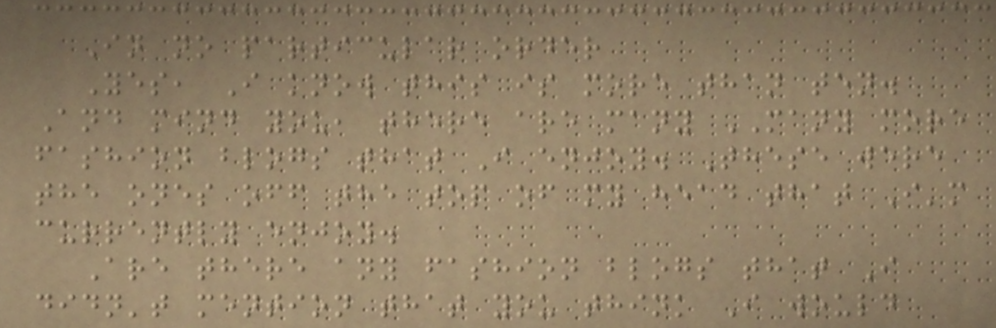In no particular order
Yes, I know this is more than ten.
And mind you, there are many MANY more
fashion blogs that I enjoy. These were
the ones off the top of my head that I'm
currently enjoy.
Are there any fashion blogs that I
didn't mention that you think I would
